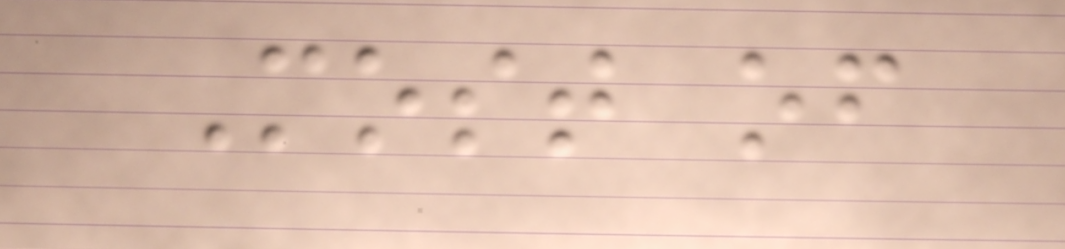Most of
